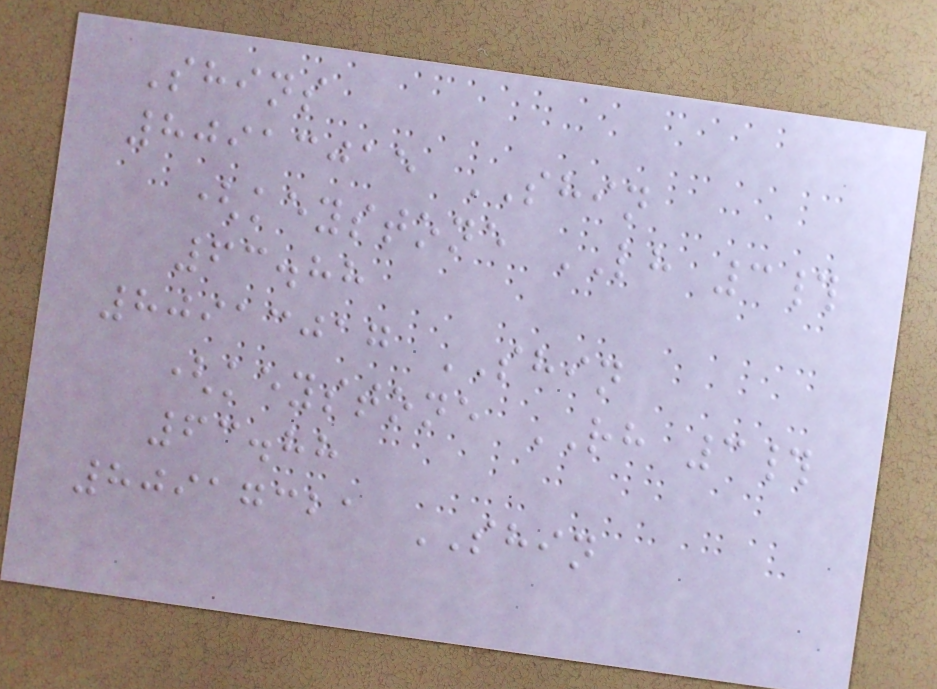Shins
80913015 SHIN
(keystone LH 3#
63.88
80913017 SHIN
(keystone RH 3#
63.88
80917321 SHIN
